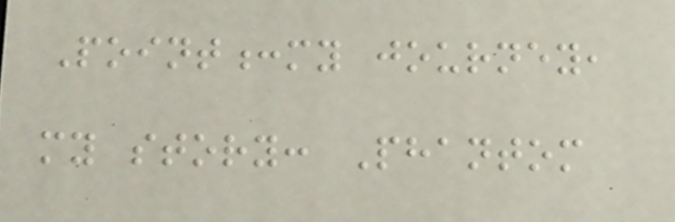Point:my journey,
my story: Phantom
